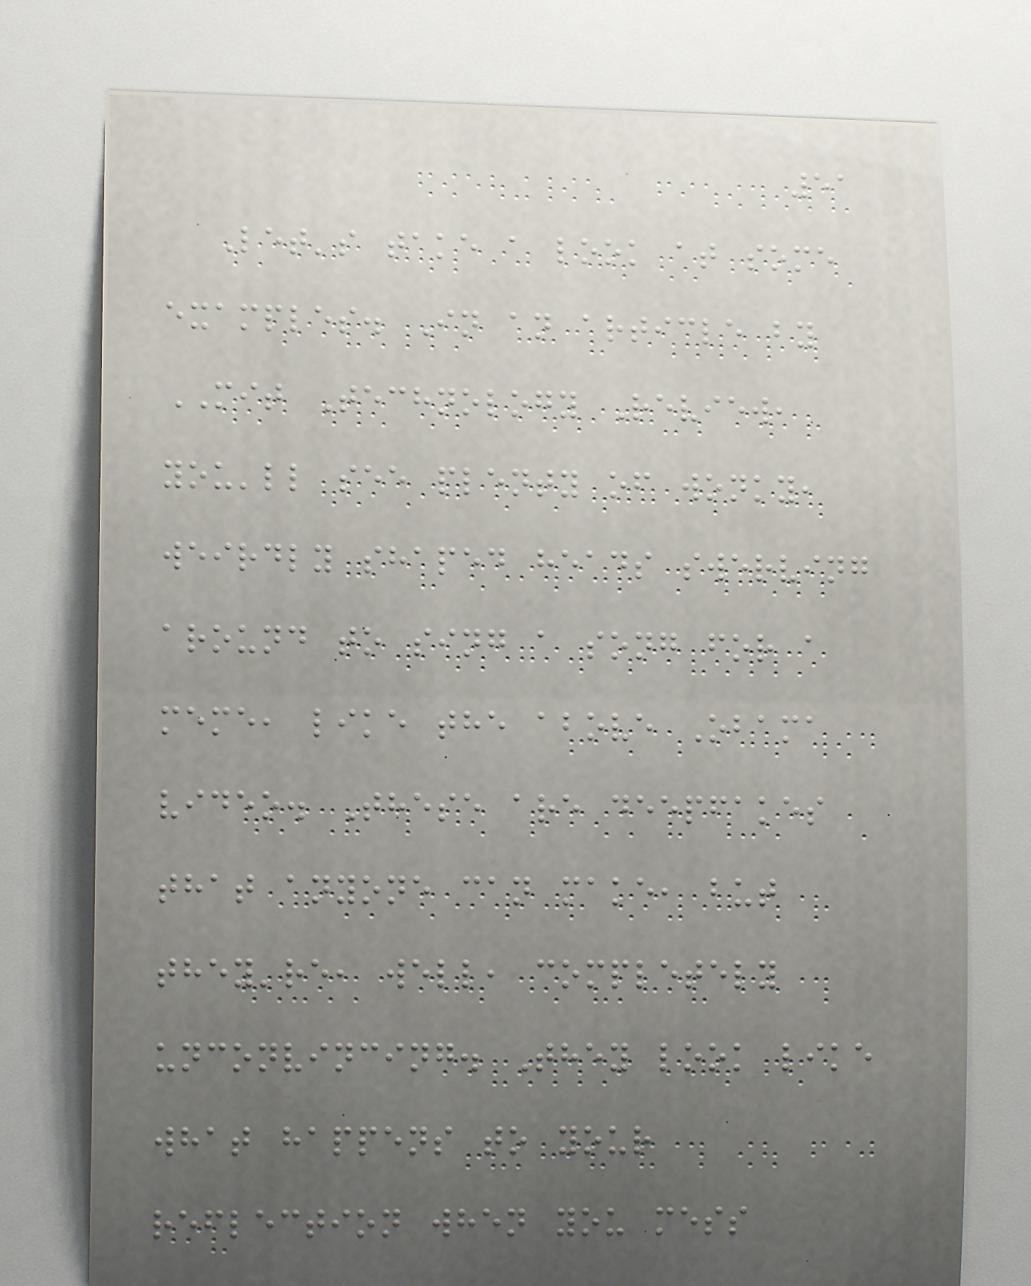51
Let's take a look at some
examples. In an article by
MIT Technology Review,
you'll see plenty of wonky,
weirdly shaped heads swerving
around to sing a song for a
meme, like the above Obama
video. These are deepfakes
that anyone can make, but
they're, well, completely
unconvincing. They look like
what happens to your
reflection when you mess
